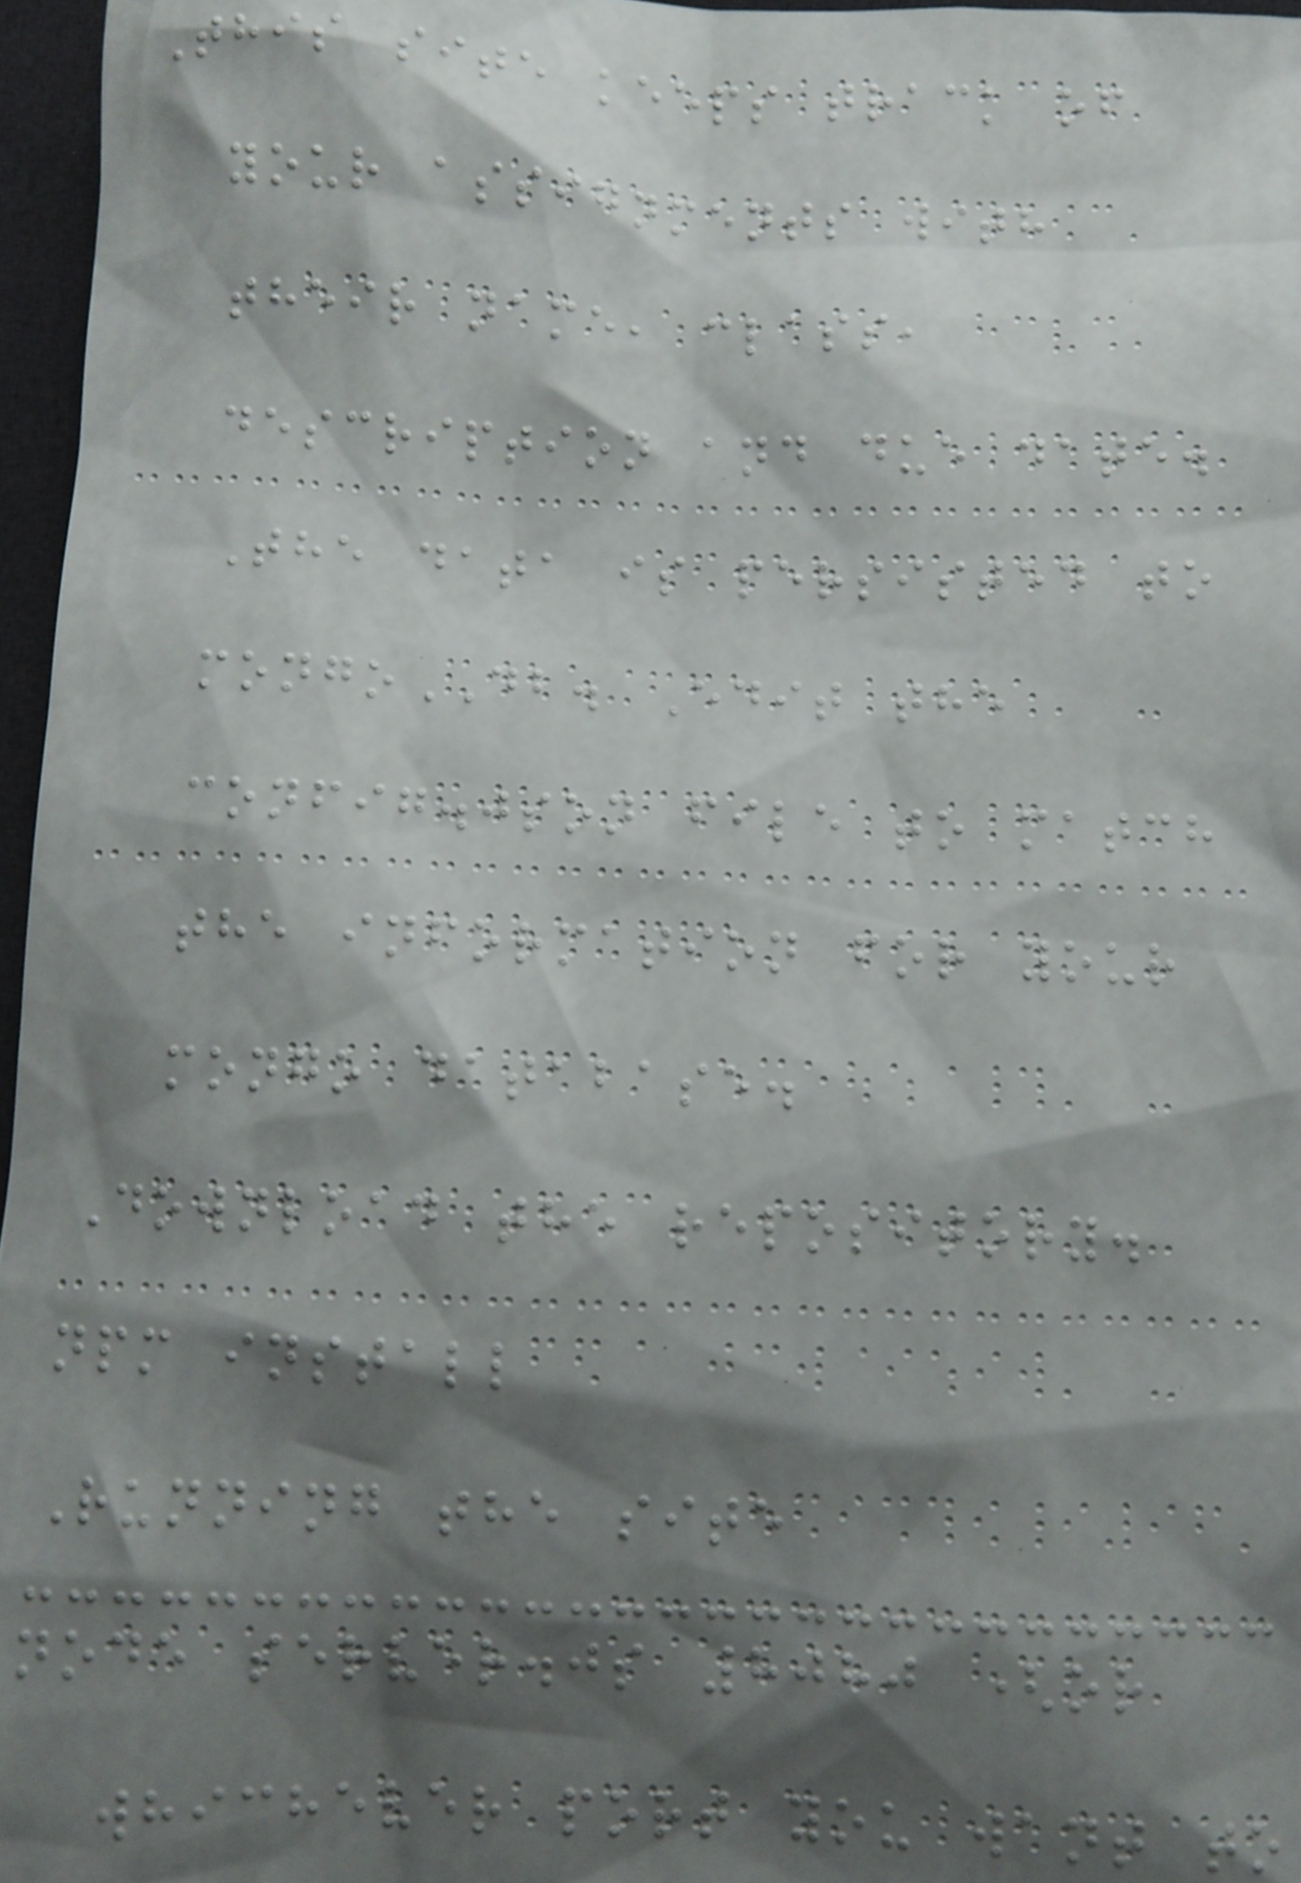This site keeps track of
your assignments with
their name, class,
description and due date.
The data is persisted to
mongoDB. Edit the
config.json file to match
the information for your
mongo database.
Download the repository.
npm install
Running the site
node server.js 8080 (or
whichever port you want to
